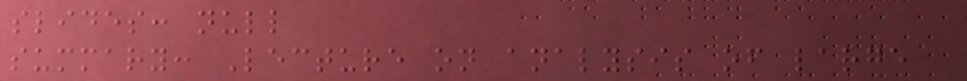slides: null
summary: Lecture on analysis of large
